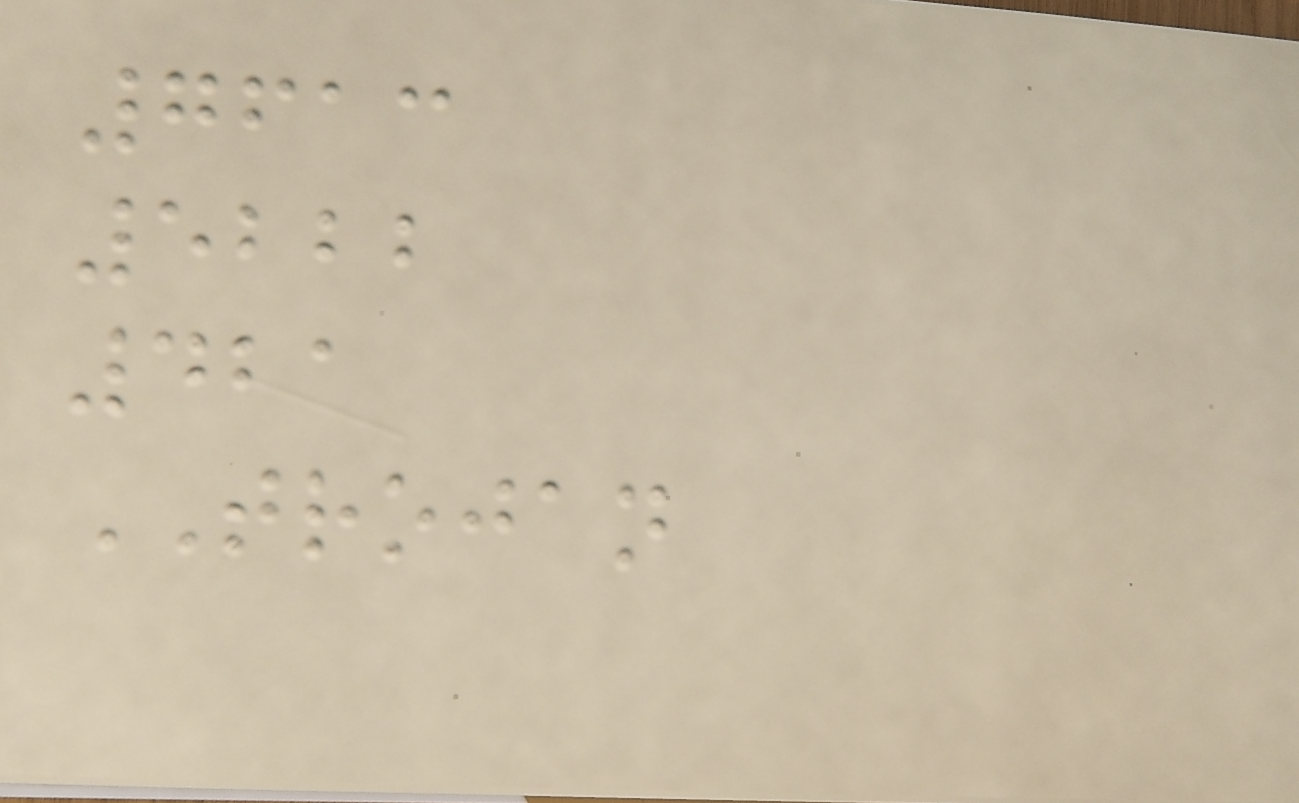7613
5222
421
TROJAN
